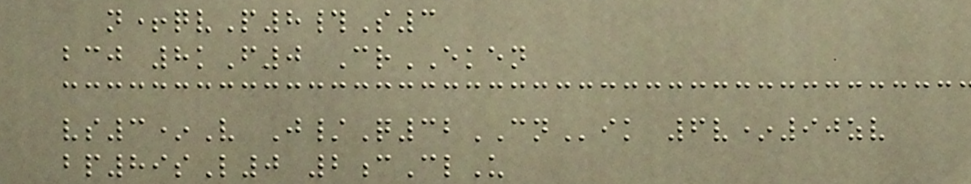n+qvP8#S3
bcj 8kF0 CrEKEN
vs3*V J/Q32CNik 6v*90zv
bp89sL0 2cClU
